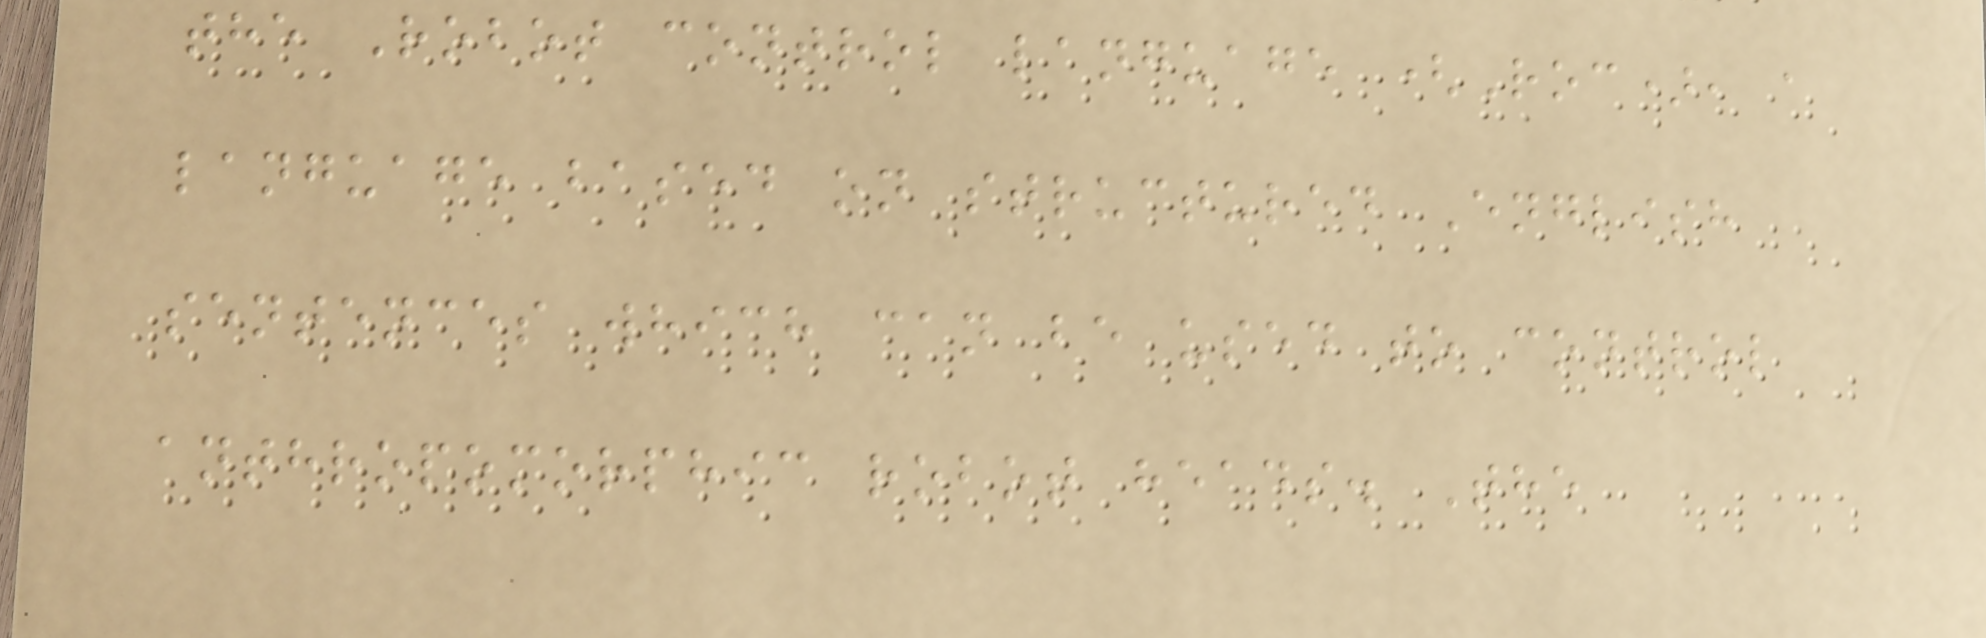the Robot control language (Roc), a
language based on structured English
sentences which can be used to control
anthropomorphic robot heads. The
